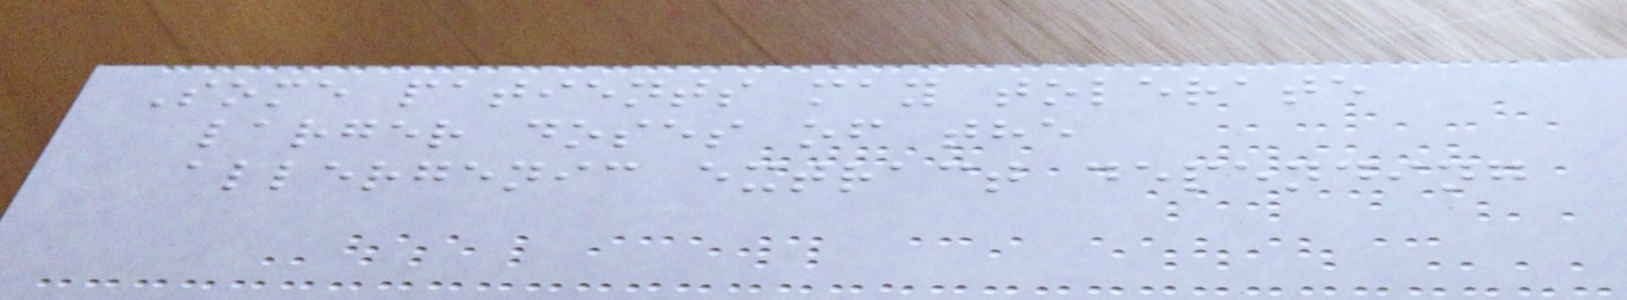Some patients may tolerate
larger doses of the
allergenic extract depending
